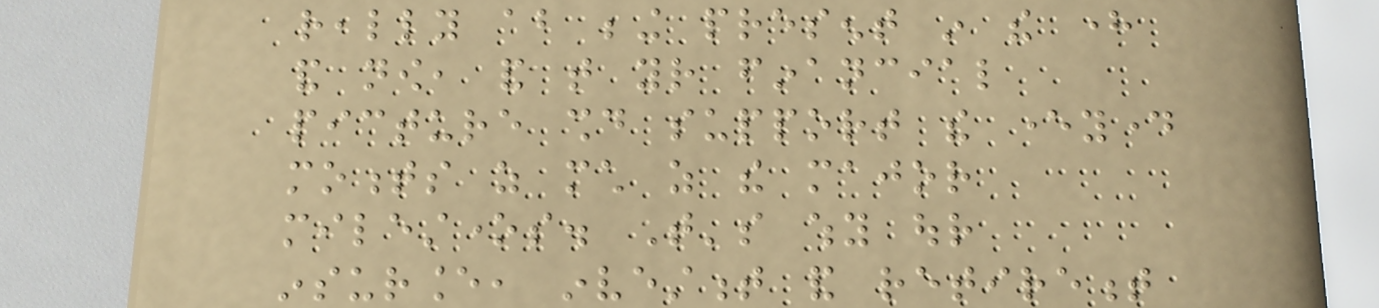really about being present in the here
and now, and that your financial
picture should support the everyday
moments as much as the major
milestones. That's why our
insurance, investment and retirement
